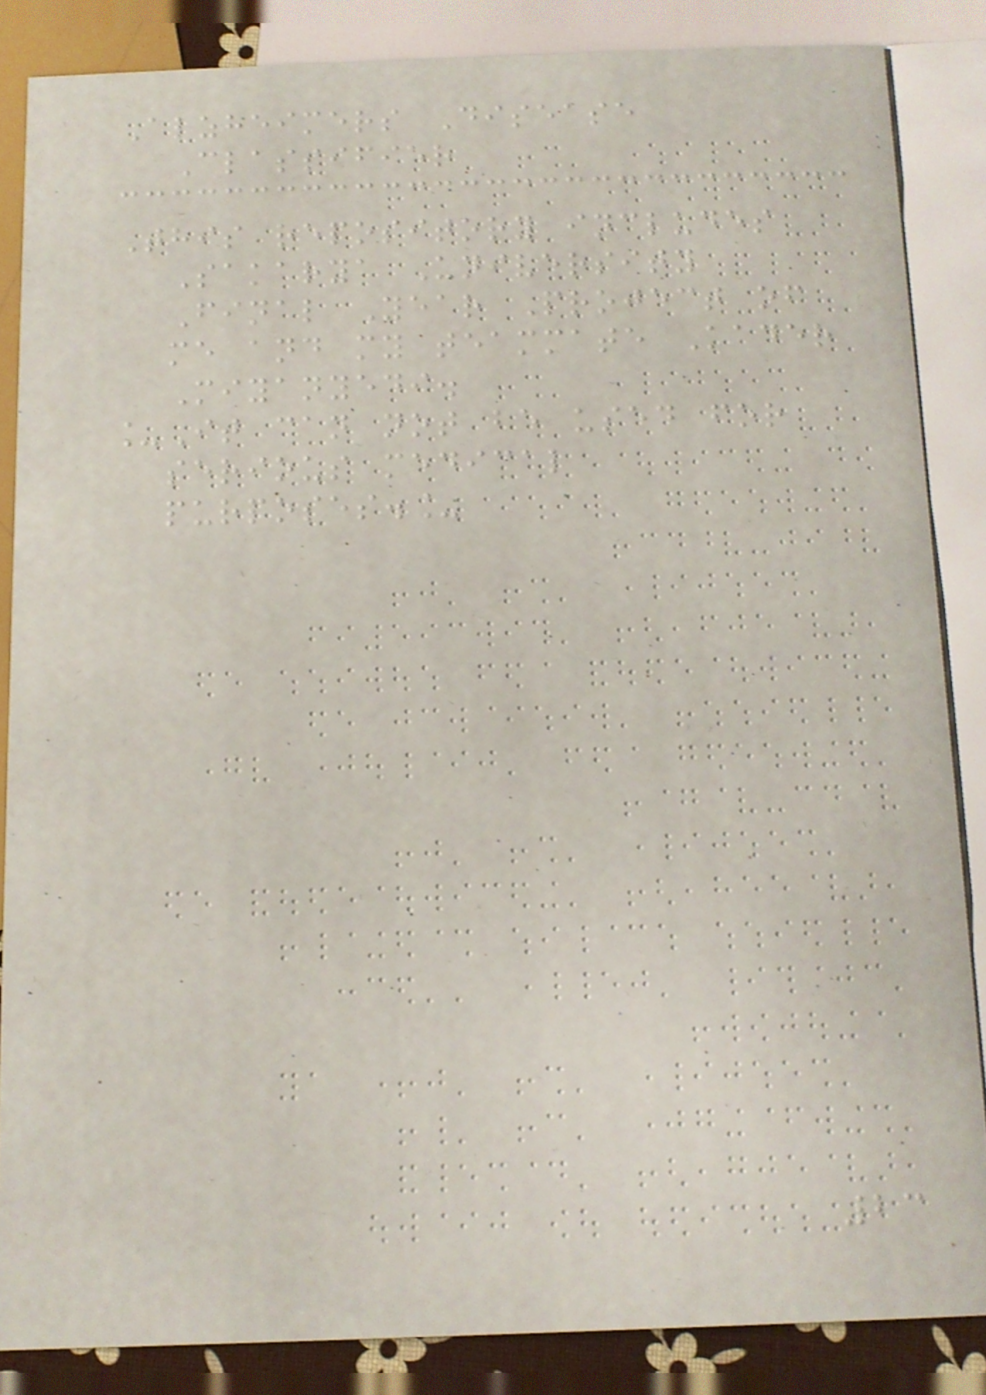Alzheimers Disease
Classifier
This repository includes
Sakarya University
Final Year Project of
me and my teammate Kader
Miyanyedi.
_It can not be used for
serious medical
purposes._
23
